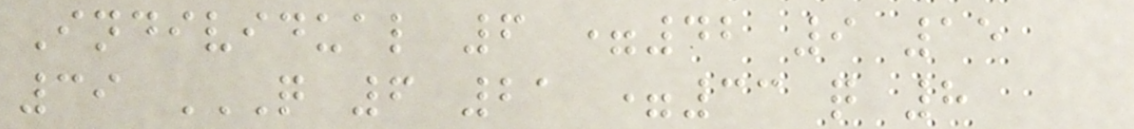Individual 6 =42 9 15
39 Q 6 21 =33 Q 8
